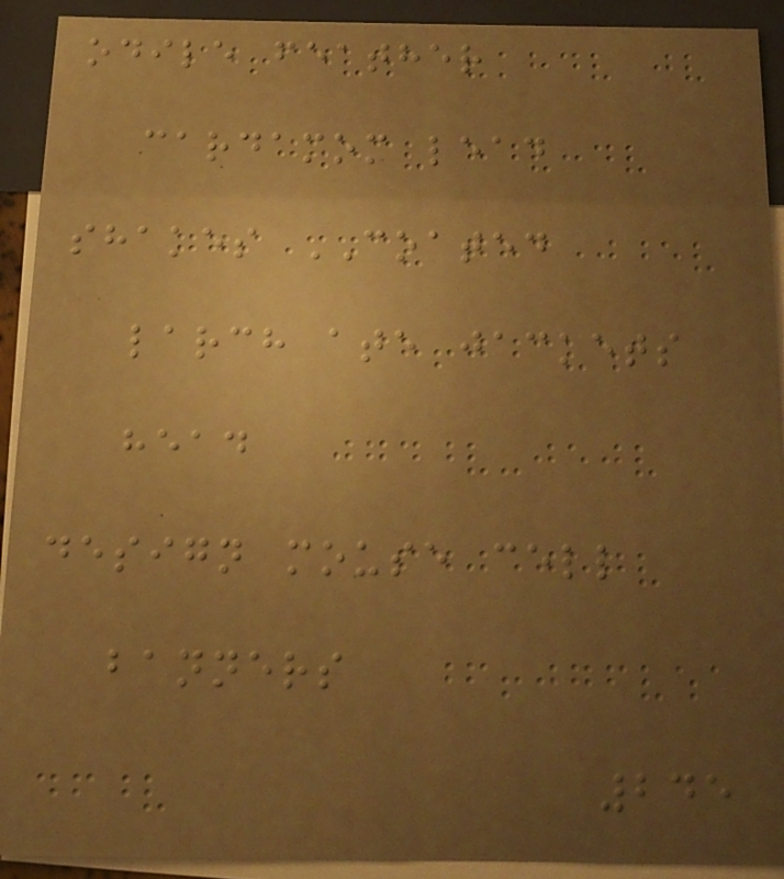odile feather
cardamom lead
shakes COATED
larch ate jackets
head
design mouse cell
banners
245
